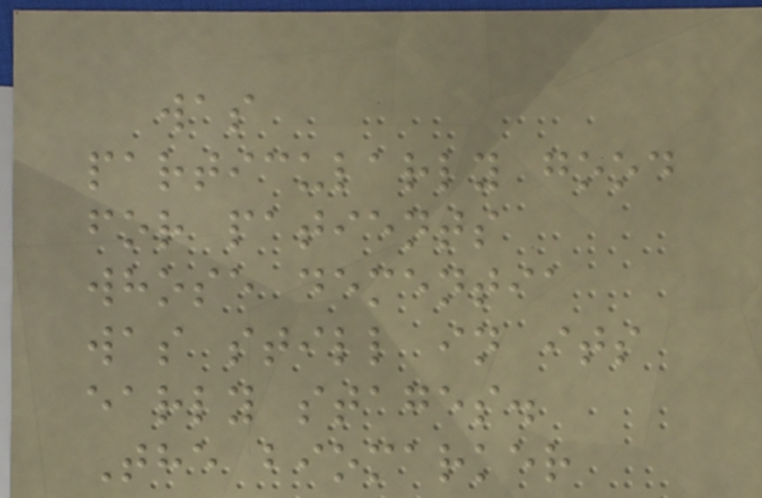was
particularly good
for patients
whose dementia
was still in its
early stages.
The biomarker
